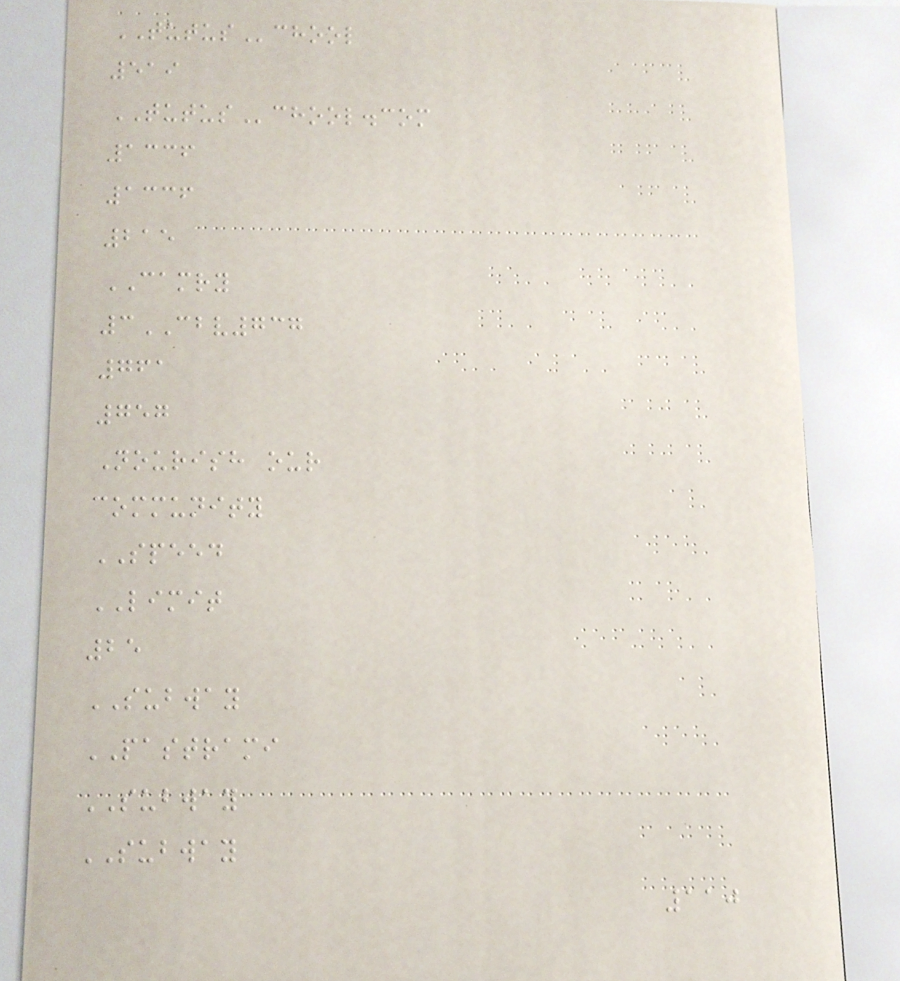TUTUSchool
519
TUTUSchool.com
1336
1336
215
CAMRY
3CBV737
761
757
Nourish our
community
SPEED
LIMIT
25
SUBWAY
PASTRAMI
SUBWAY
SUBWAY
110
